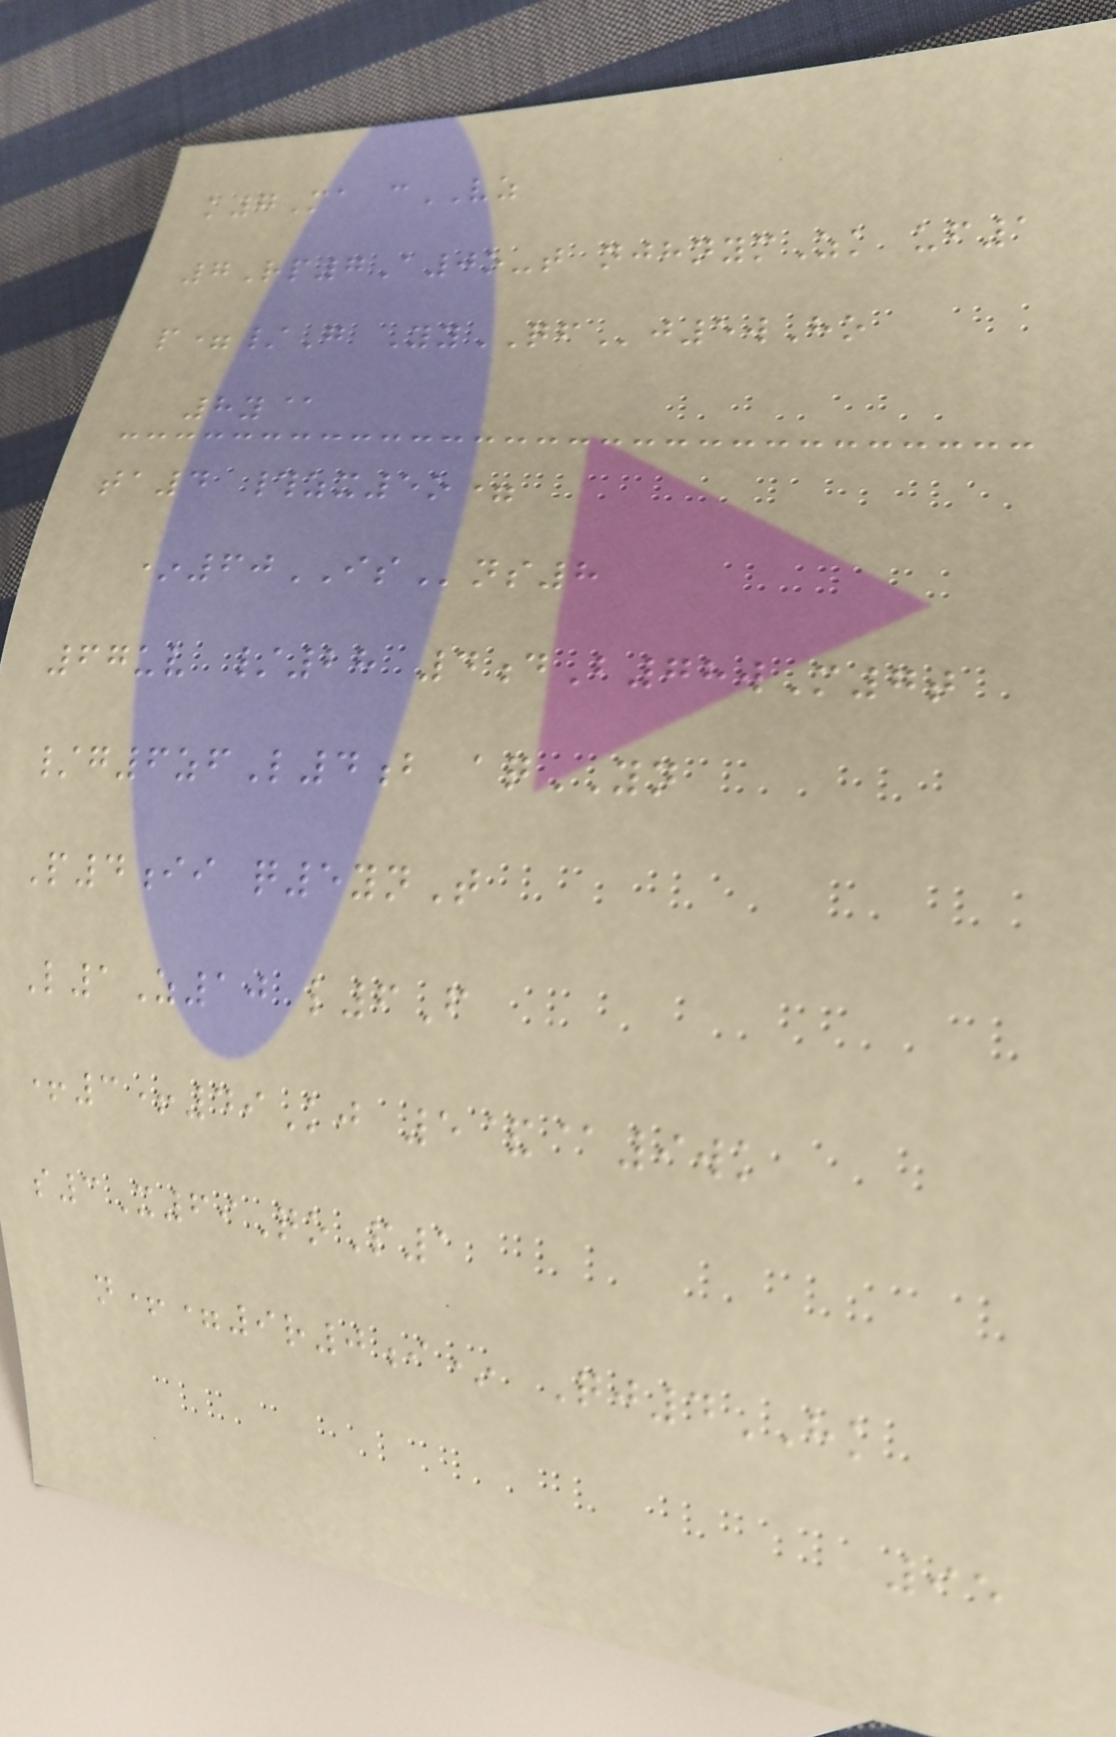k7Ma cVZ
7Rp7A0o-t njhnymZk uf1
p=/G YyQFj5wHo
8y@
ta4 #zx5o=
*60ISns8
67uv /28 4dB78wM7t
/g6zfL4b aqYN
P4ii q5ynT
L1Z10 l6F
+3+49Kj 5&@9wk
s3X69QoP1
n+=9r0i* Qj4HK
95
